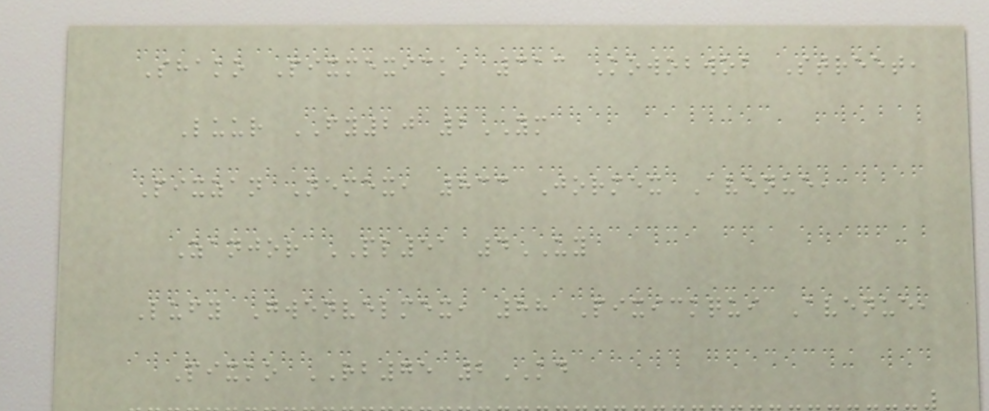Shako Pixmexick, 313 Kowobwob Street,
Luur FY20 2YM
Pixzan Nemex, 833 Jormex Avenue,
Zanjor PL51 4UY
Lufy Gwenvelmex, 88 Pixickqui Avenue,
Pixko RB75 2KD
